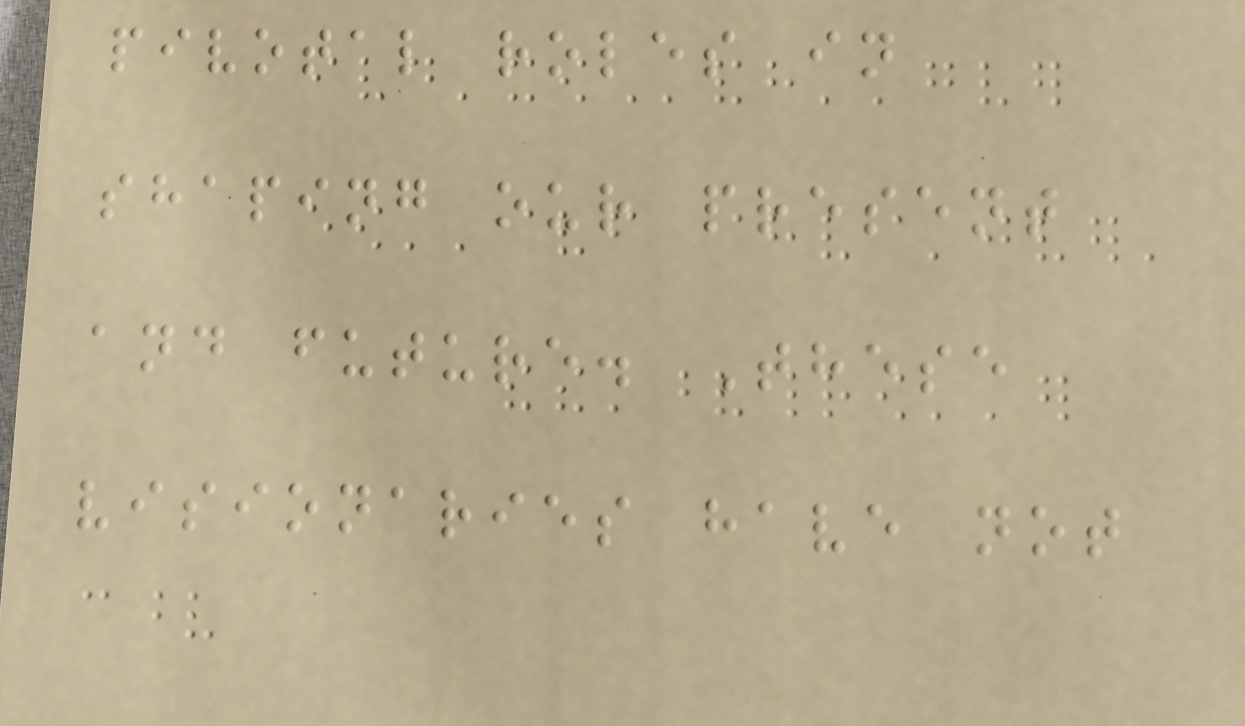pivotal roles in
shaping our present
and future. These
visionaries have not
